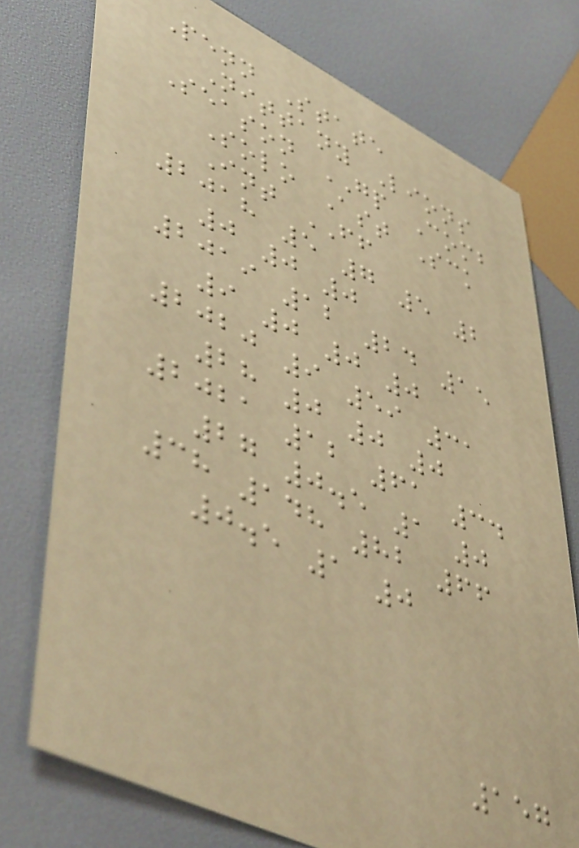Penn State
Nittany Lions
Season GP Comb
Solo Ast Sck
Int FF
2018 5 7 5 2
0 0 0
2019 12 24 15
9 0 0 0
2020 9 59 31
28 0 0 0
2021 12 61 34
27 0.5 1 0
38 148 82 66
0.5 1 0
157
